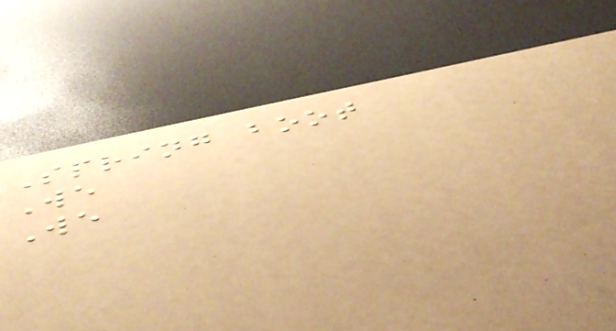Spring boot
We
We
